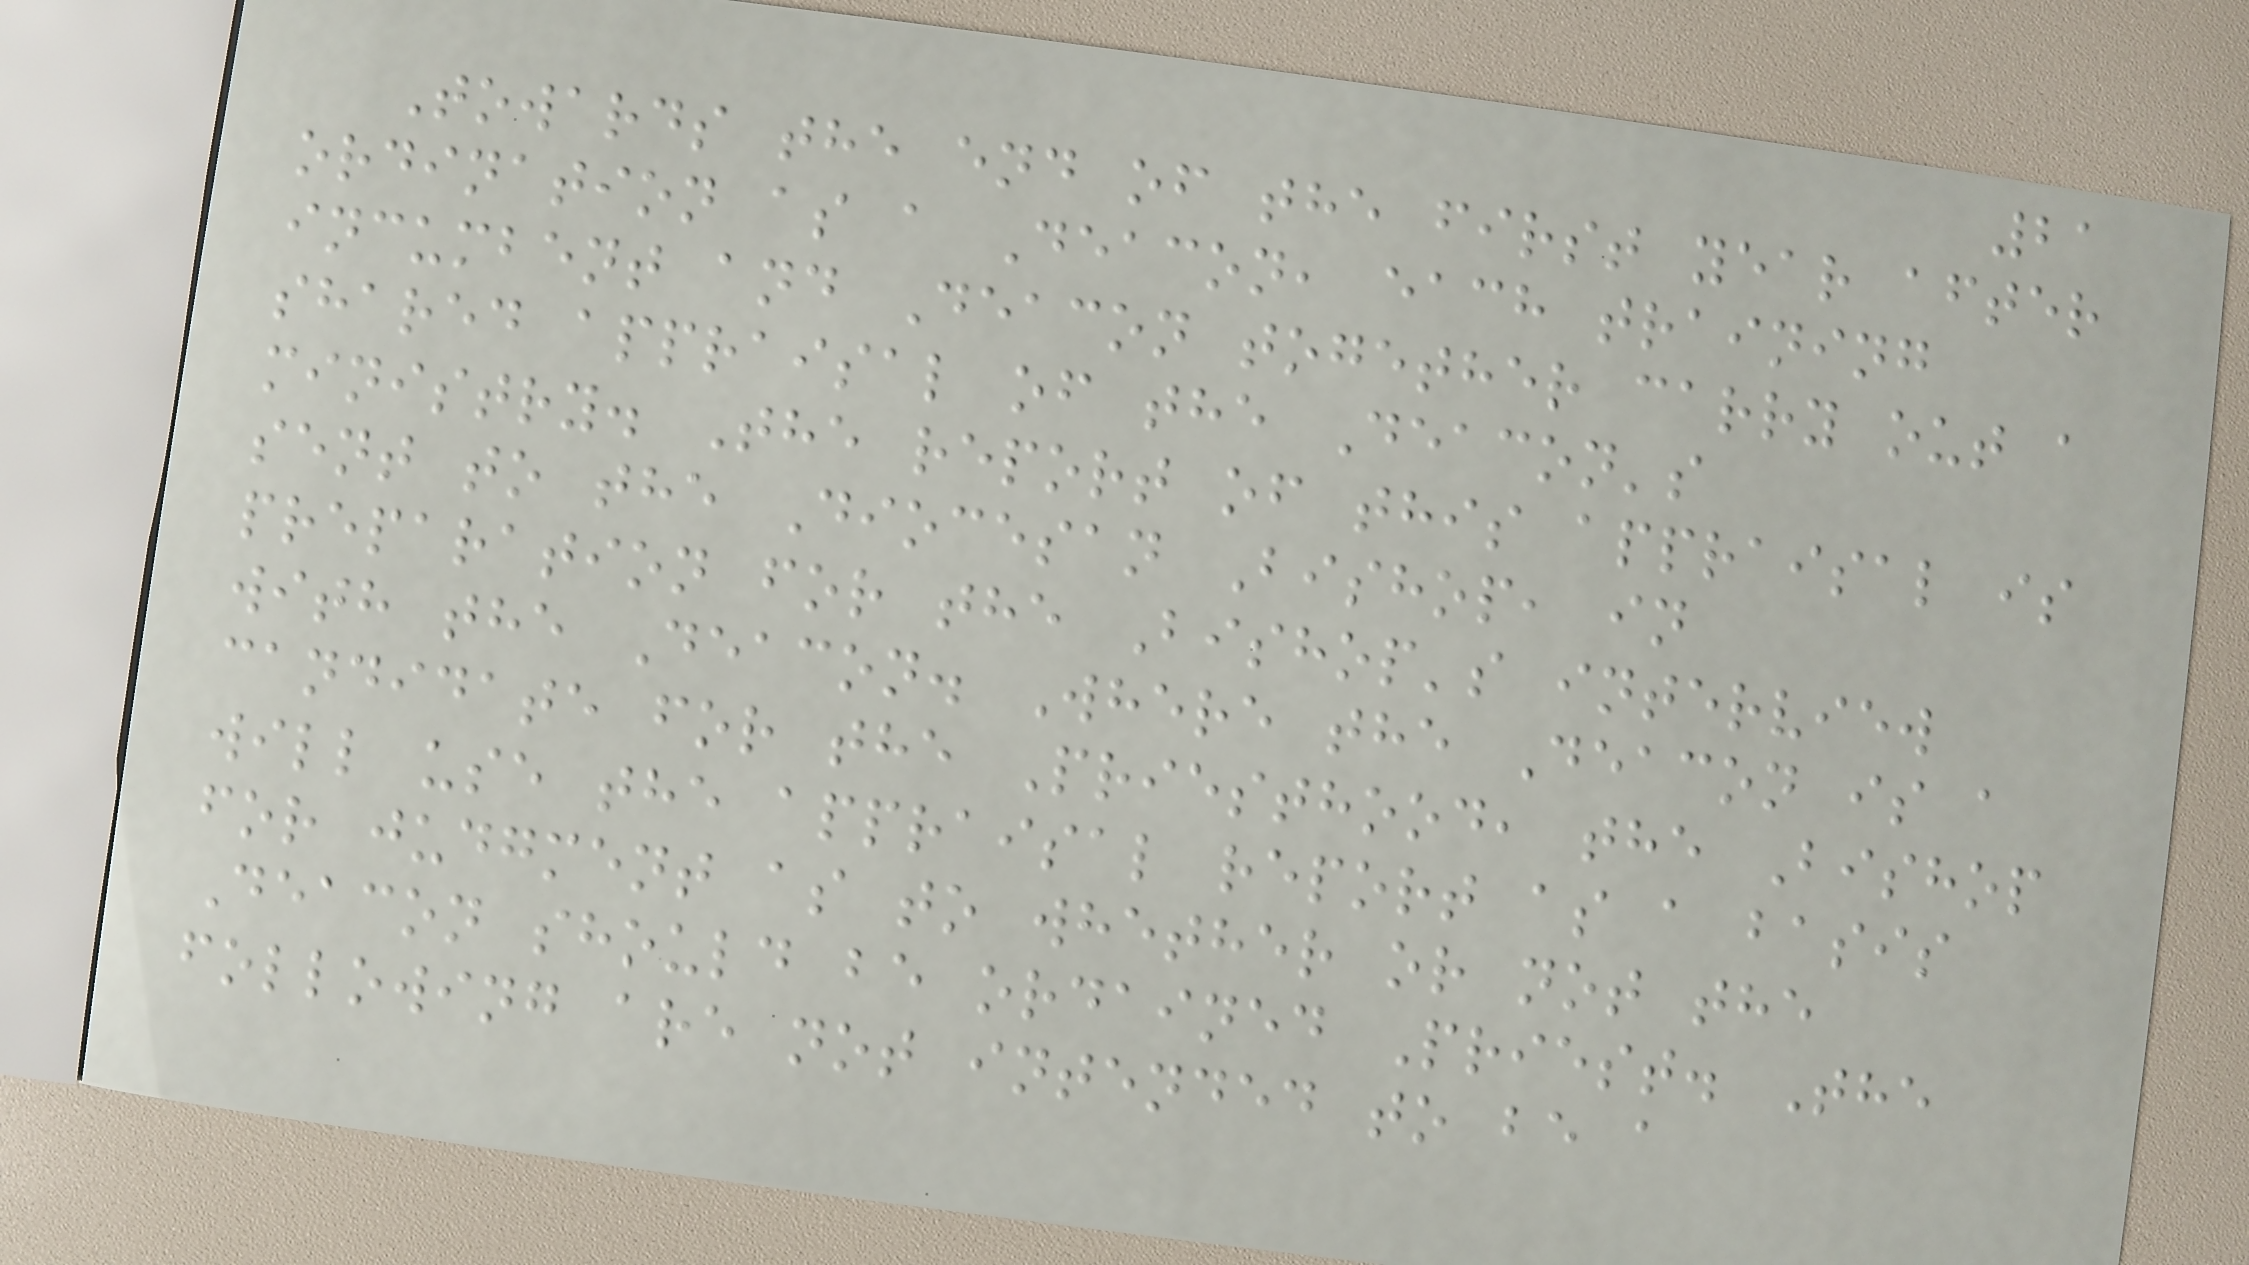21
Towards the end of the first year after
ordination as a Deacon, each training
incumbent and Deacon together carry out a
shared appraisal of the Deacon's
ministry. The report of this appraisal is
sent to the Diocesan Bishop, in
preparation for the Bishop's interview
with the Deacon. Where the Deacon is a
candidate for the Priesthood, the Bishop
will use the appraisal report as a basis
for judgment as to whether or not the
Deacon should be ordained Priest. The
following are not intended to be a
